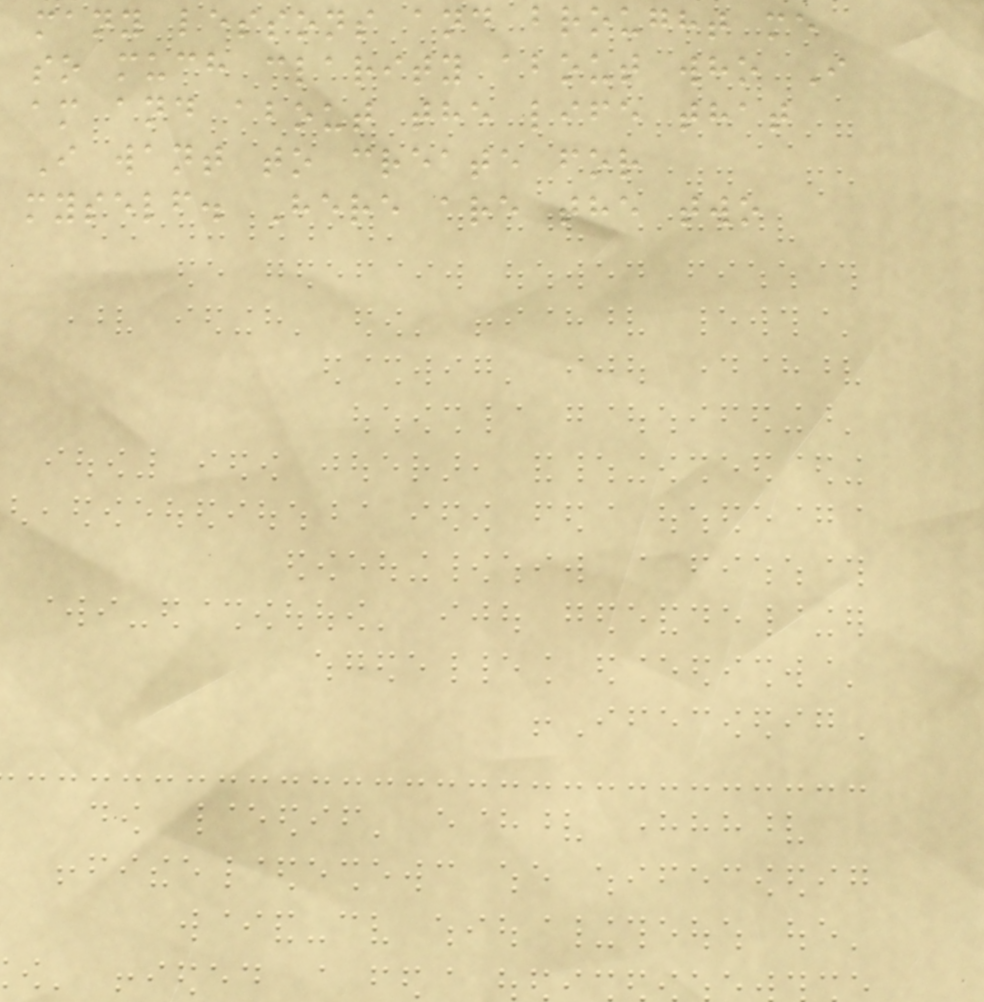many lessons and brought me
so much clarity about who I
am and about the life that
I want to create for
myself. Here are the two
